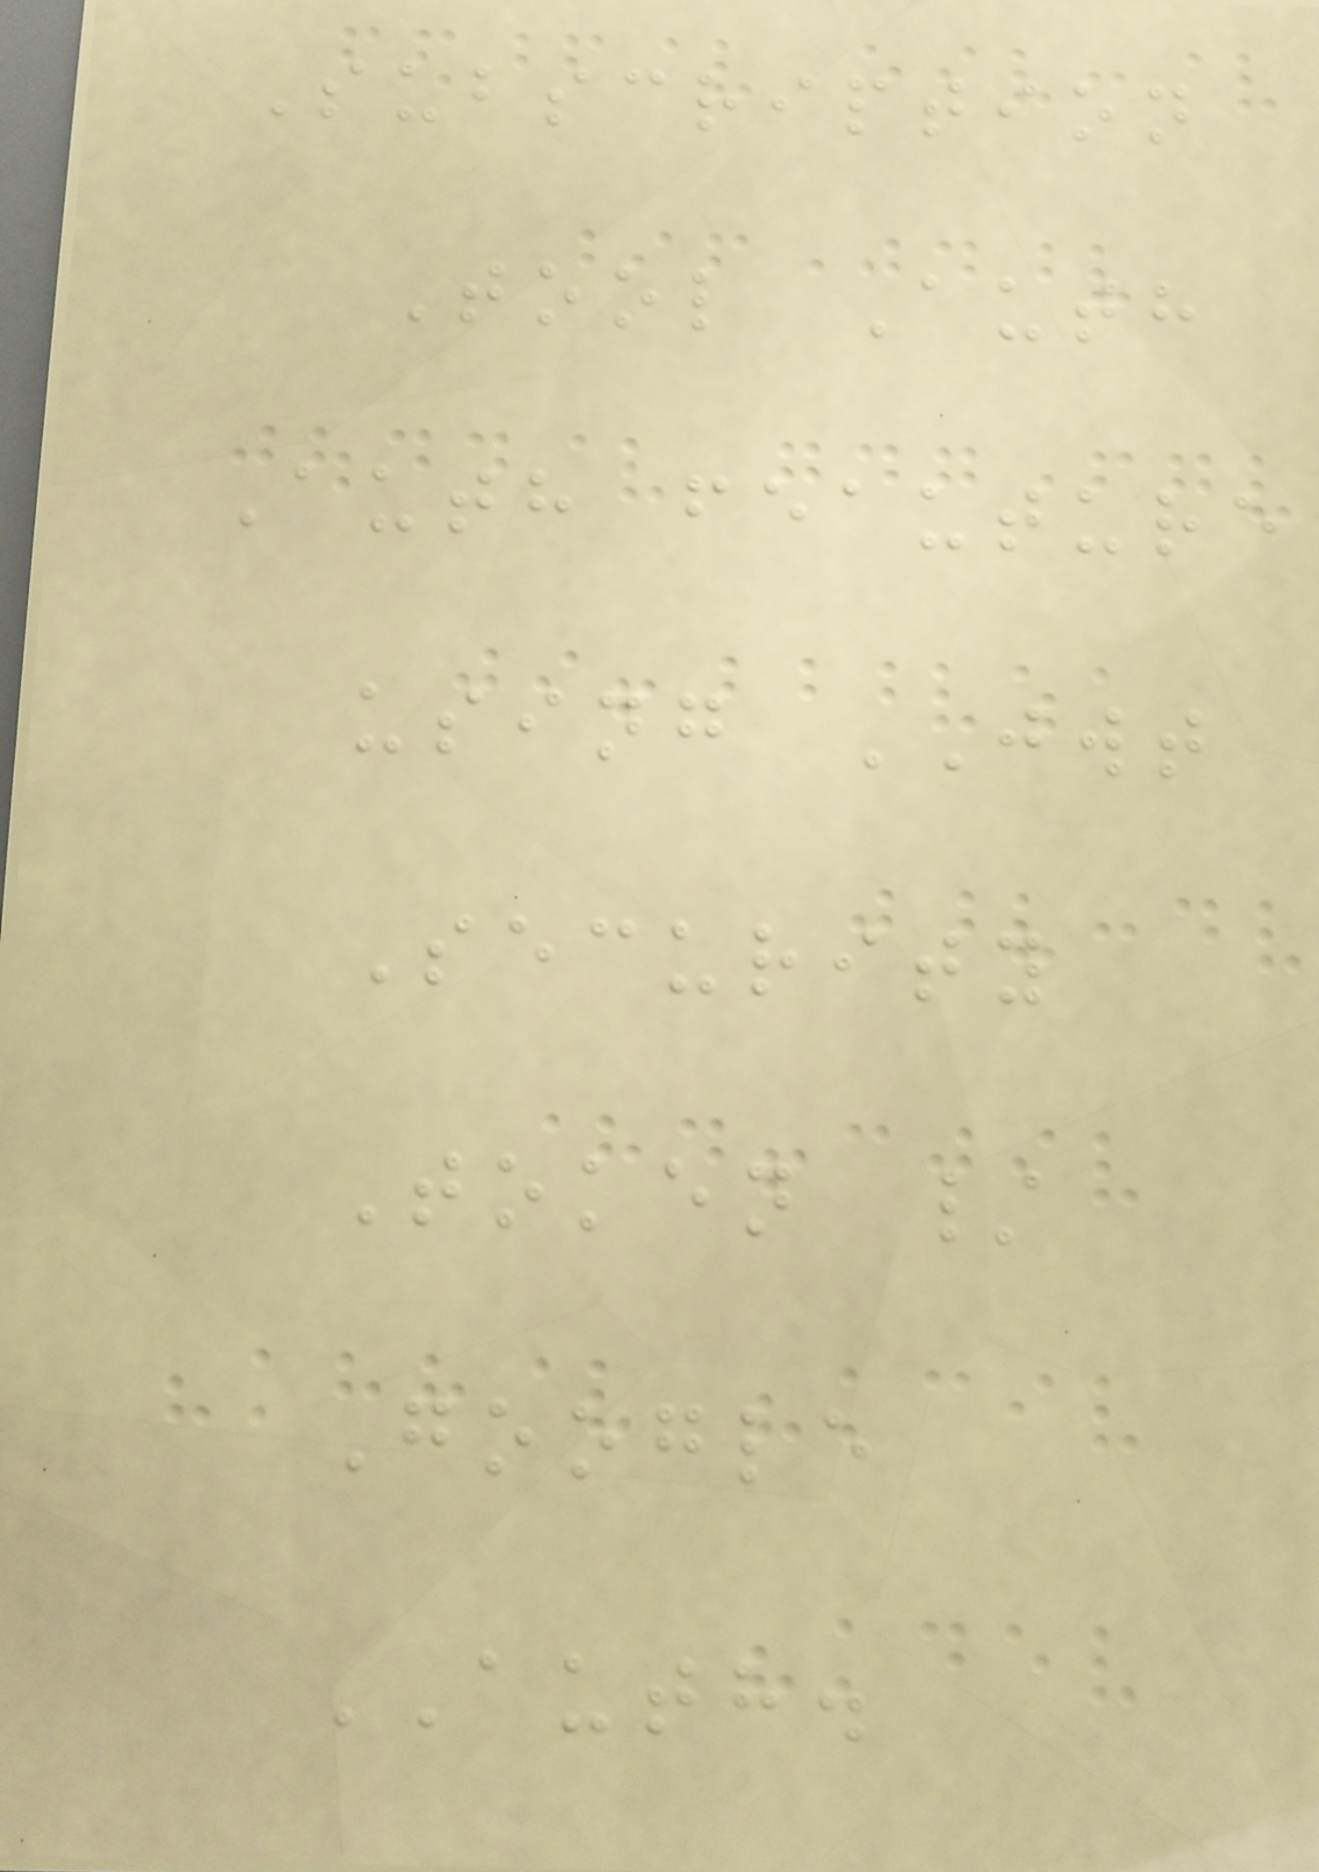Subscription
Tool Auth
Auth feauture
using JWT
Security
Token /
Google
AUTH.
